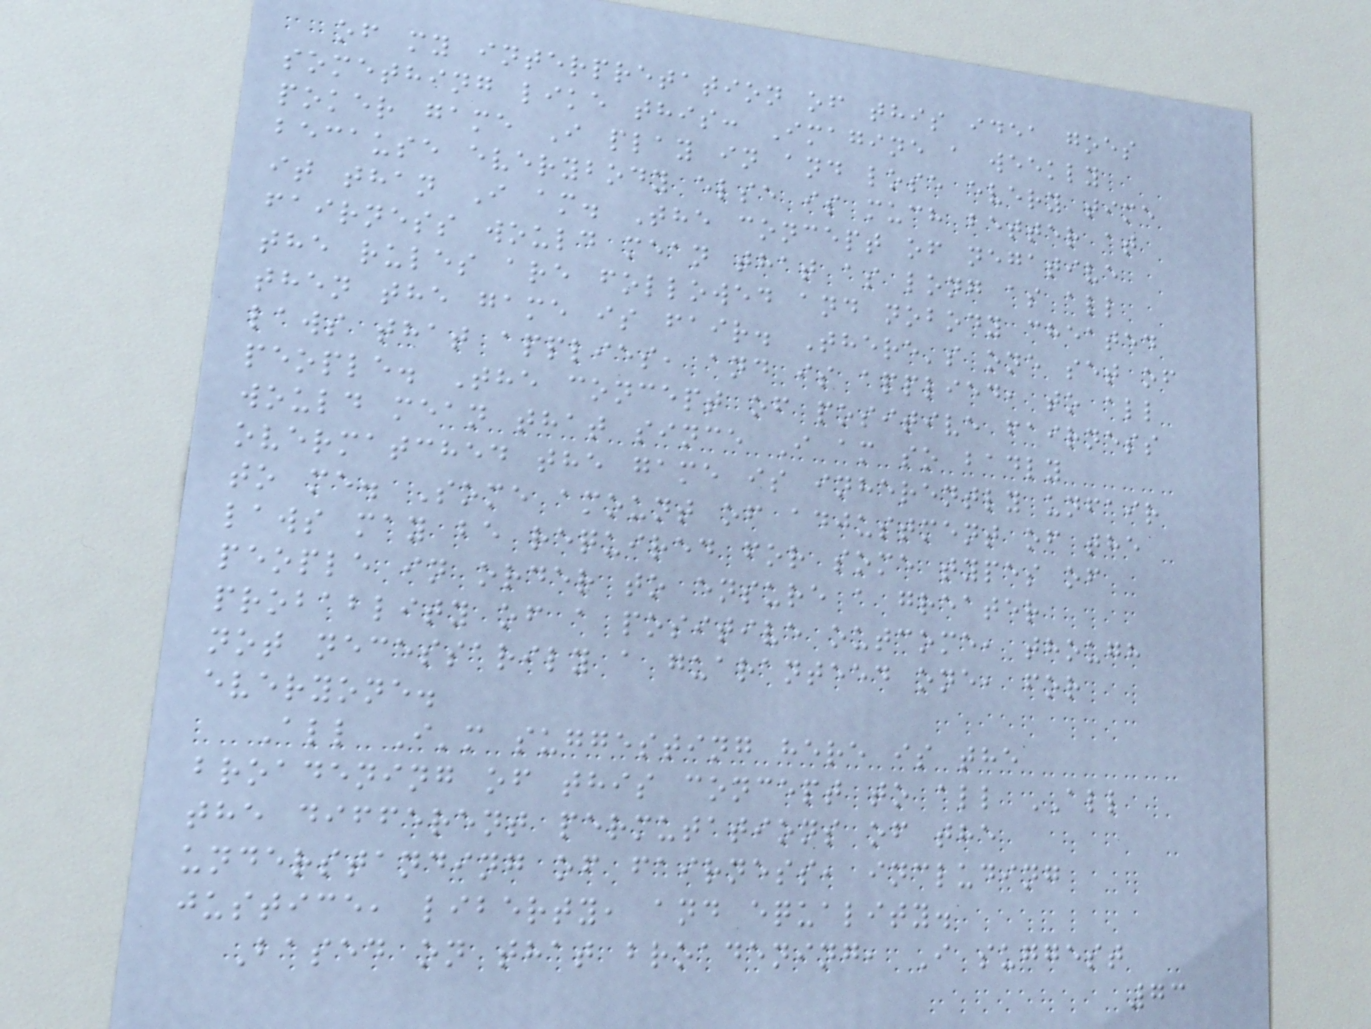of my interpretation of this idea goes
something like this: Imagine a weekly
poker game I play in and lose every time
because everybody else is much better at
it than I am. The concept of negative
fairness would mean that as long as all
the rules are followed and nobody cheated
then the game is fair. There's one set of
laws that applies, and is applied, to all
people. The concept of positive fairness
would mean that since I am so badly
overmatched the game is inherently unfair
to me. Some amount of adjustment of the
laws may be required for some types of
people in order to ensure a greater
probablity of a positive outcome, though
not necessarily a guaranteed one, for
everyone.
All I'm suggesting here is the
broadening of this concept to all ALL
the different permutations of the
understanding of fairness, including
justice, liberty, and equality.
Based on that broadening, I suggest
73
